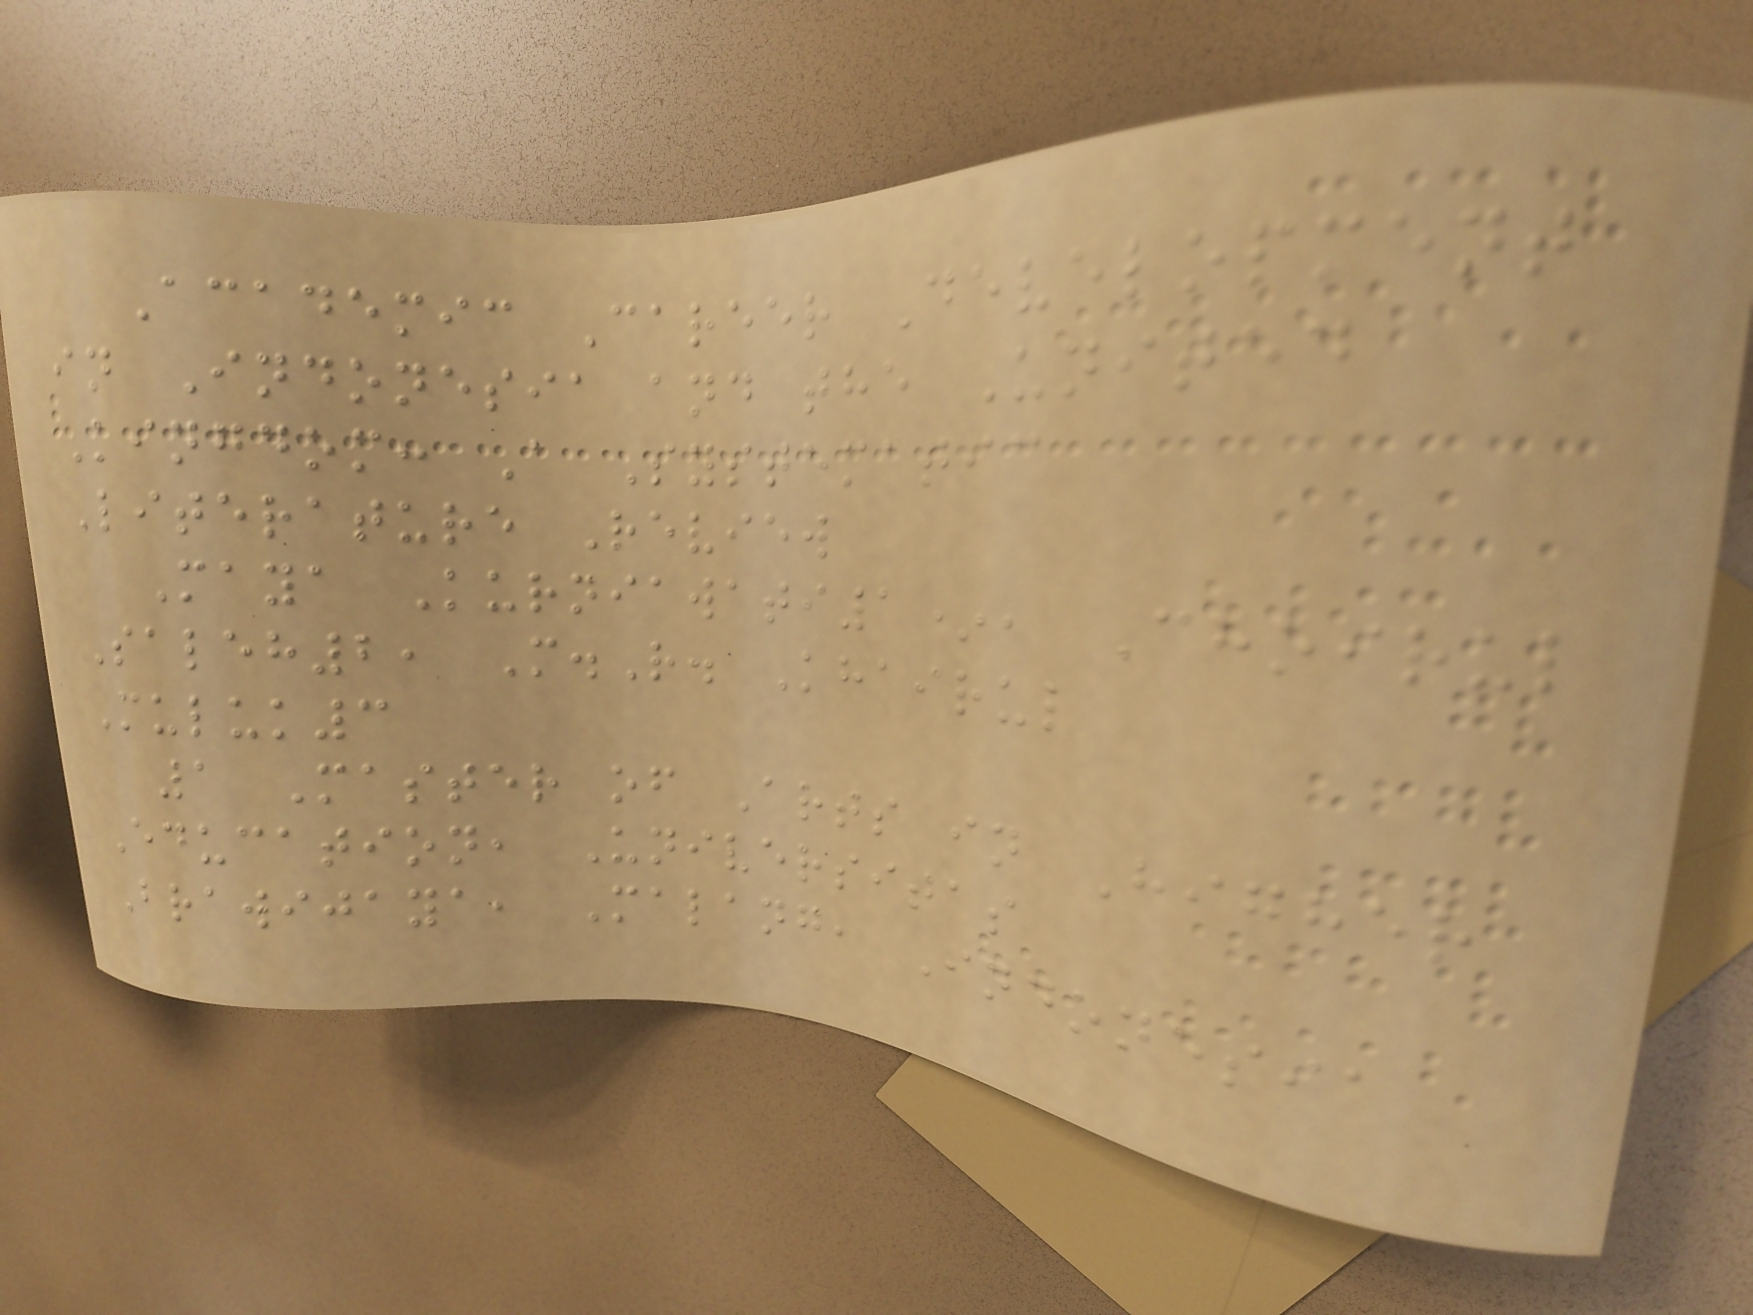Academic Career Development
in Indonesia and the United
Kingdom: A Systematic
Literature Review
Maya Kurniawati1*, Choirul
Saleh2, M.R. Khairul
Muluk3
1 Master of Arts in Higher
Education, Universitas
Brawijaya, Malang, Indonesia
